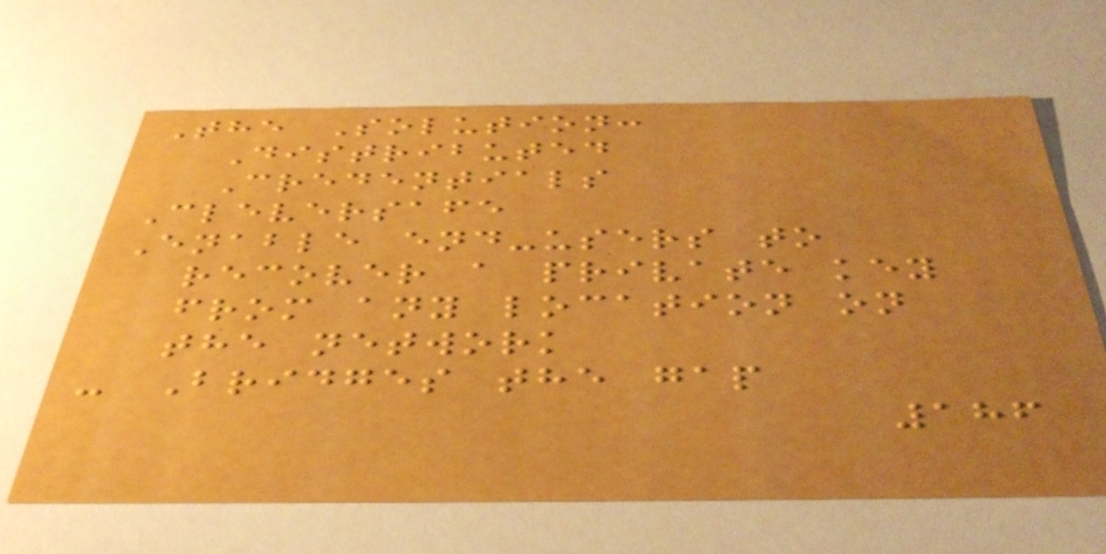The Solution:
Distributed
Credentials
Cleversafe
Enable end-users to
recover a private key
from any location on
the network
- Bridges the gap
186
